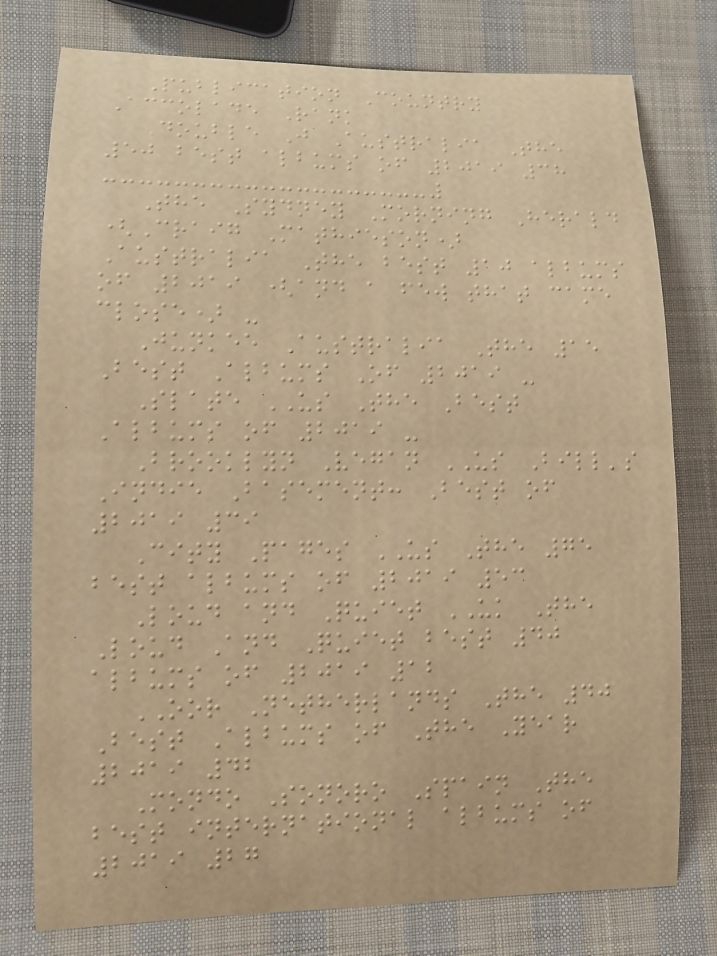Publication Country
Accolade Rank
Double J Australia The
50 best albums of 2019 38
The Sydney Morning Herald
(Craig Mathieson)
Australia The best 10 albums
of 2019 (and a few that came
close) -
Junkee Australia The 15
Best Albums Of 2019 -
Slate US The Best
Albums of 2019 -
Brooklyn Vegan US Bill's
Indie Basement: Best of
2019 39
City Pages US The 75
best albums of 2019 53
Loud and Quiet UK The
Loud And Quiet best 40
albums of 2019 12
OOR Netherlands The 40
Best Albums of The Year
2019 42
Mondo Sonoro Spain The
best international albums of
2019 27
